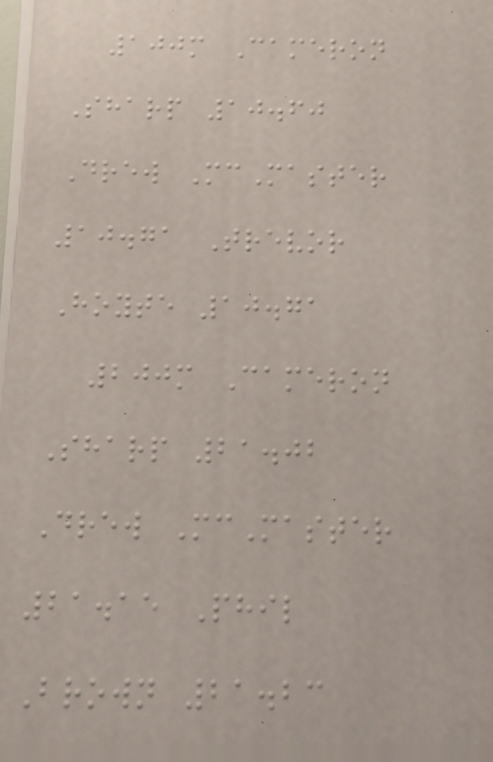100m Cameron
Sharp 10.60
Drew McMaster
10.71 Trevor
Hoyte 10.71
200m Cameron
Sharp 21.02
Drew McMaster
21.15 Phil
Brown 21.23
